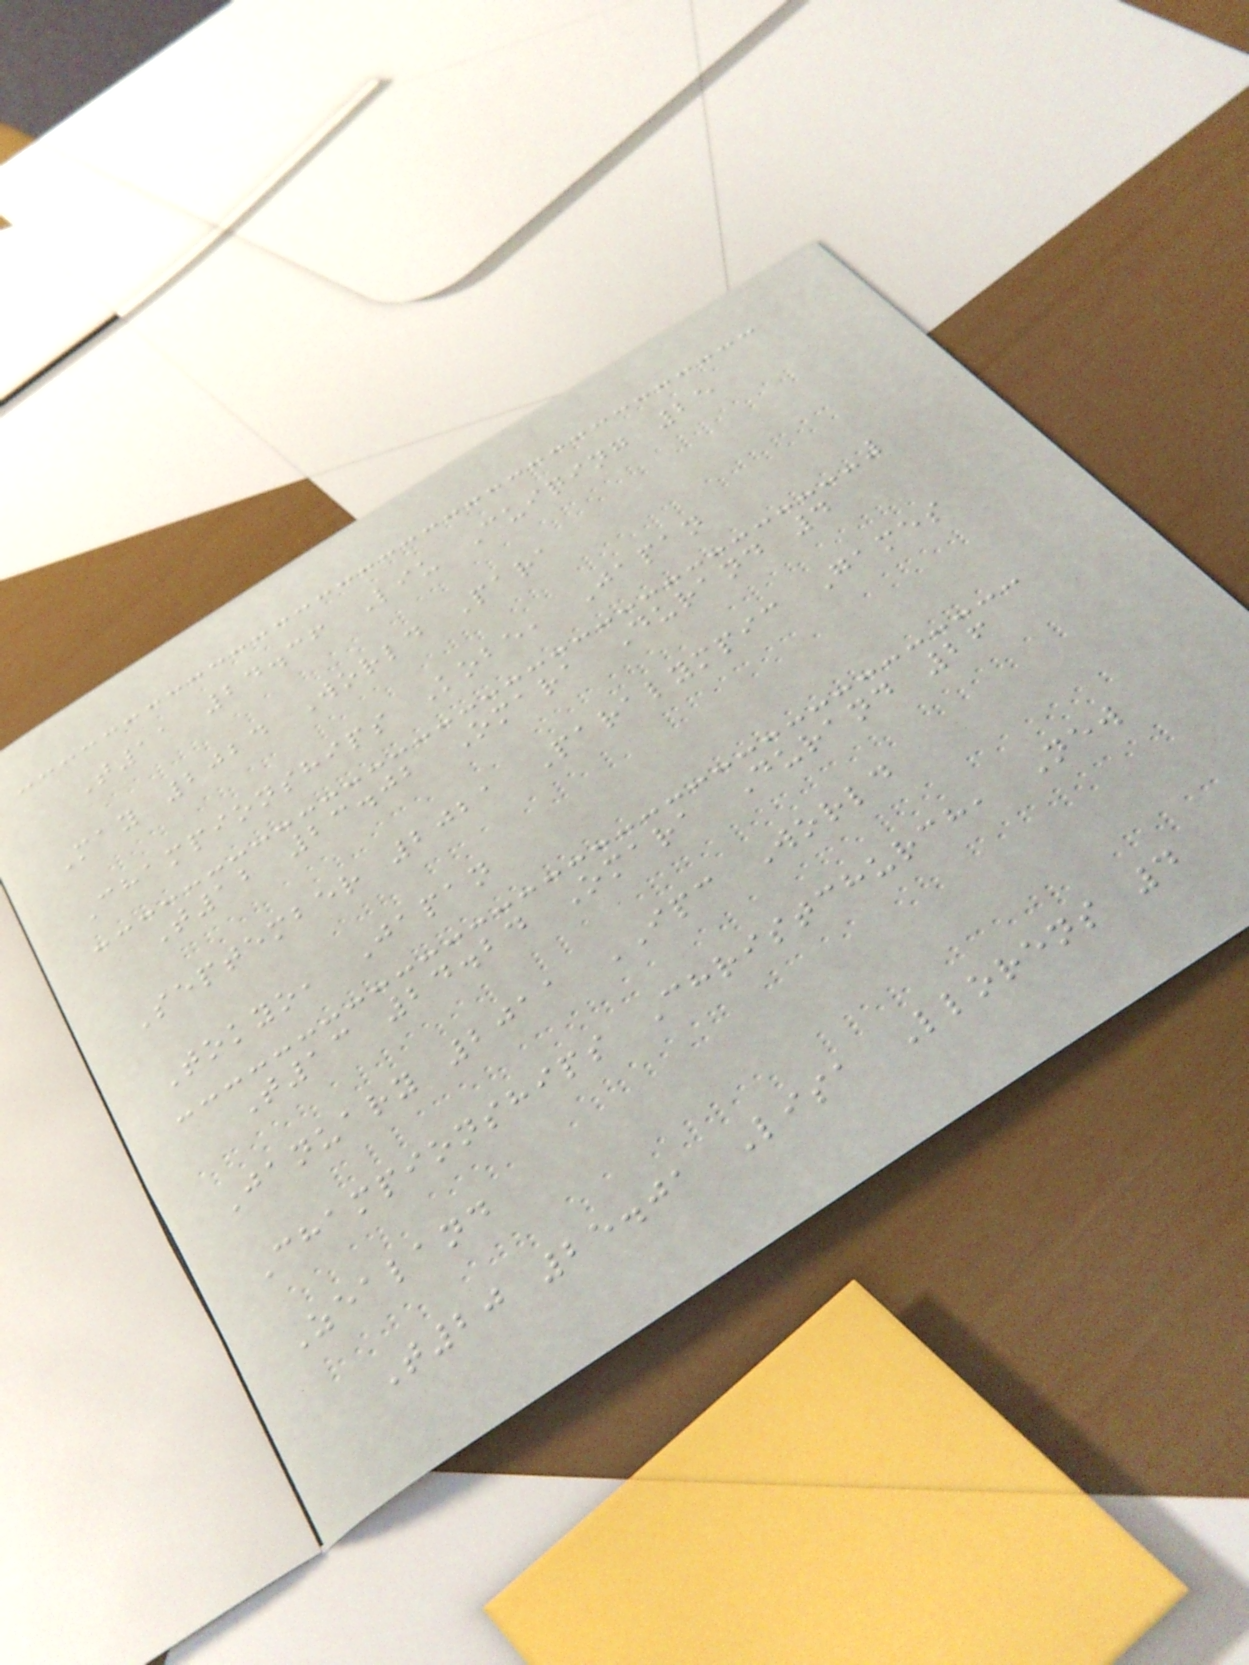T11 24.36 Liu Cuiqing 25
May 2024 World Para
Championships Kobe, Japan
T12 23.02 Omara Durand 4
September 2021 Paralympic Games
Tokyo, Japan
T13 24.24 Omara Durand 26
January 2011 IPC World
Championships Christchurch, New
Zealand
T20 25.01 Lisa Llorens 4
